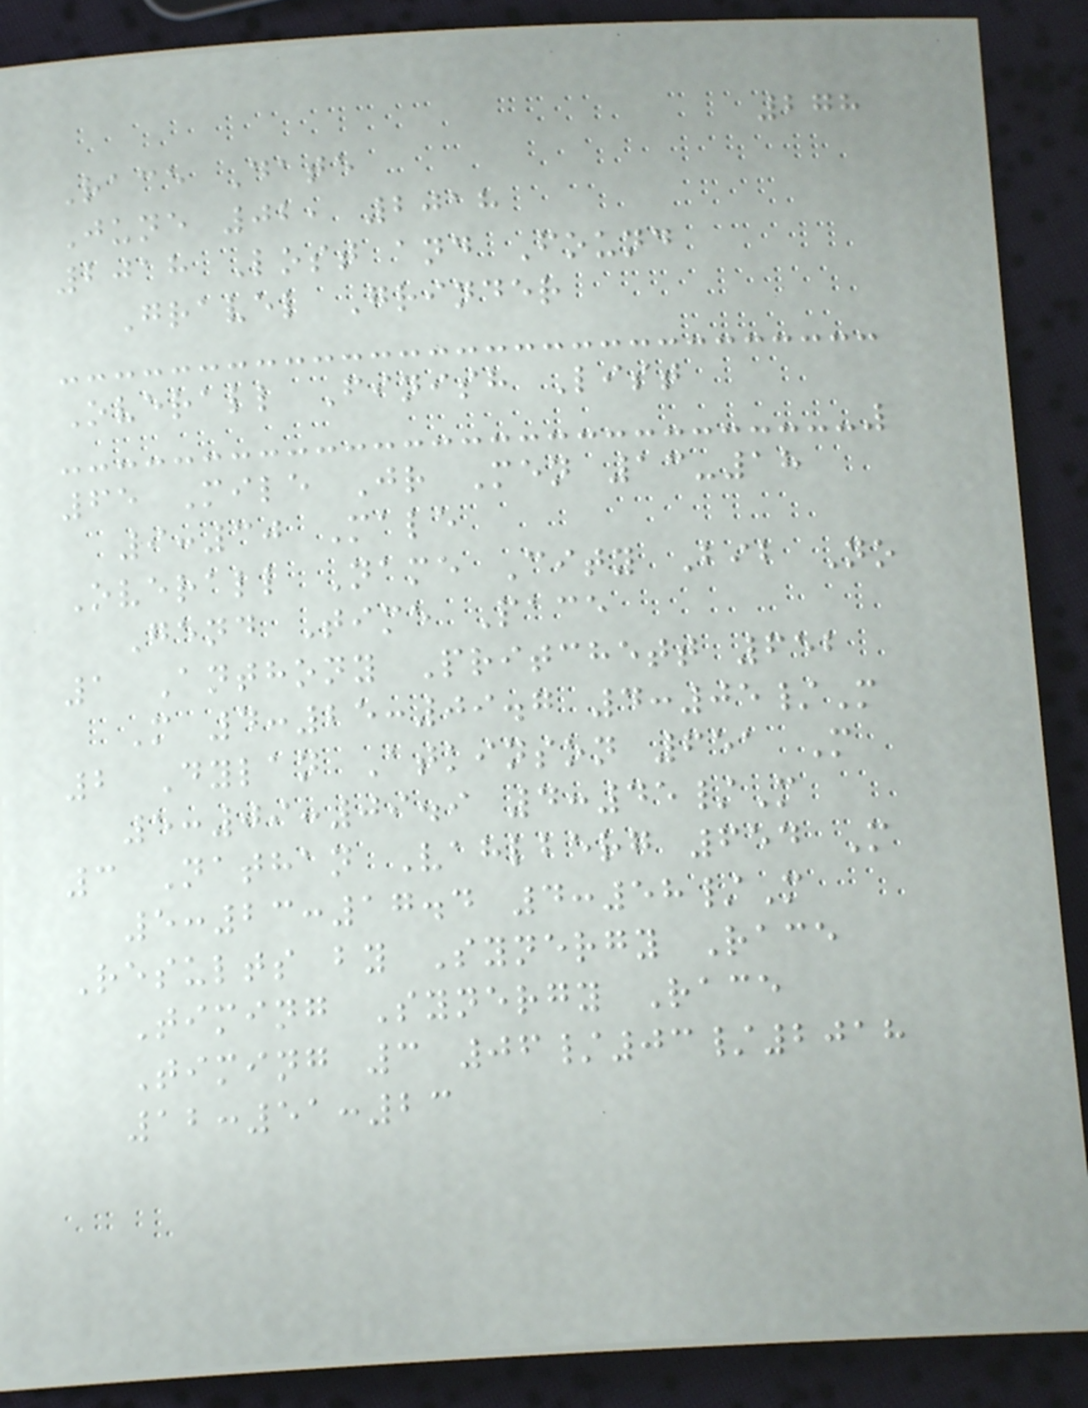278
Race Date
June 02, 2018
2018 Lost and Found
Gravel Grinder
Overall Finish List
65 Mile Jr Men 13-18
9:30 Male
Overall Name City Bib No
Gend Time Pace
1 Anthony Pritchett 652
M 4:25:09.7 4:05/M
2 Dylan Atkinson 651 M
5:09:09.9 4:45/M
3 Nathan Vahlberg 654 M
5:23:17.4 4:58/M
Results by Synergy Race
Timing Synergy Race
Timing 3 06/03/2018
12:51:23
